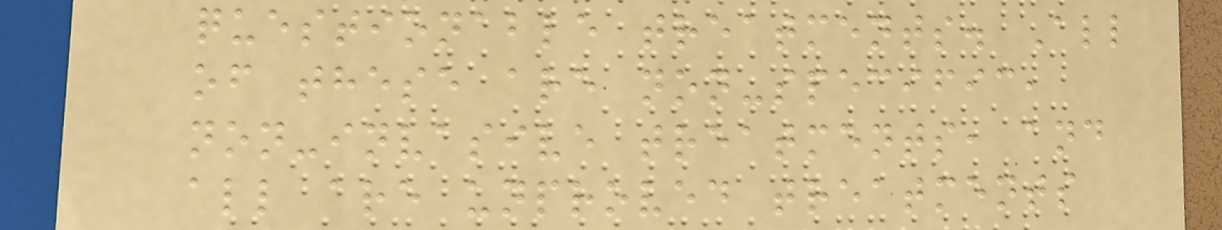questionable treatments. All
of these are non-specific,
non-invasive treatments, and
all are unproved treatments
